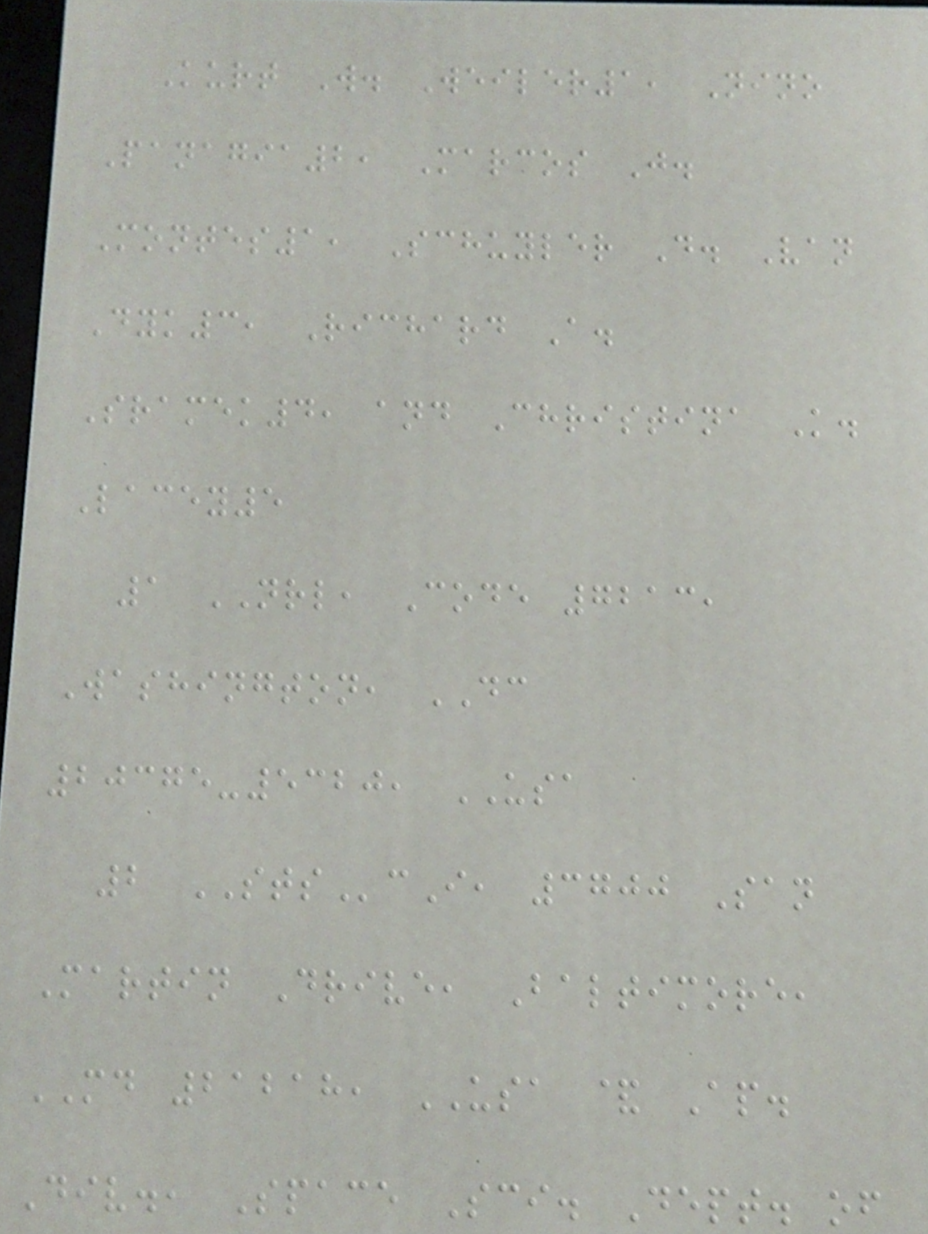Kurt W. Weiler1, Nino
Panagia2, Marcos J.
Montes1, Schuyler D. Van
Dyk3, Richard A.
Sramek4, and Christina K.
Lacey5
1 NRL, Code 7213,
Washington, DC
20375-5320, USA
2 STScI, 3700 San
Martin Drive, Baltimore,
MD 21218, USA & Ap.
Div., Space Sci. Dept. of
